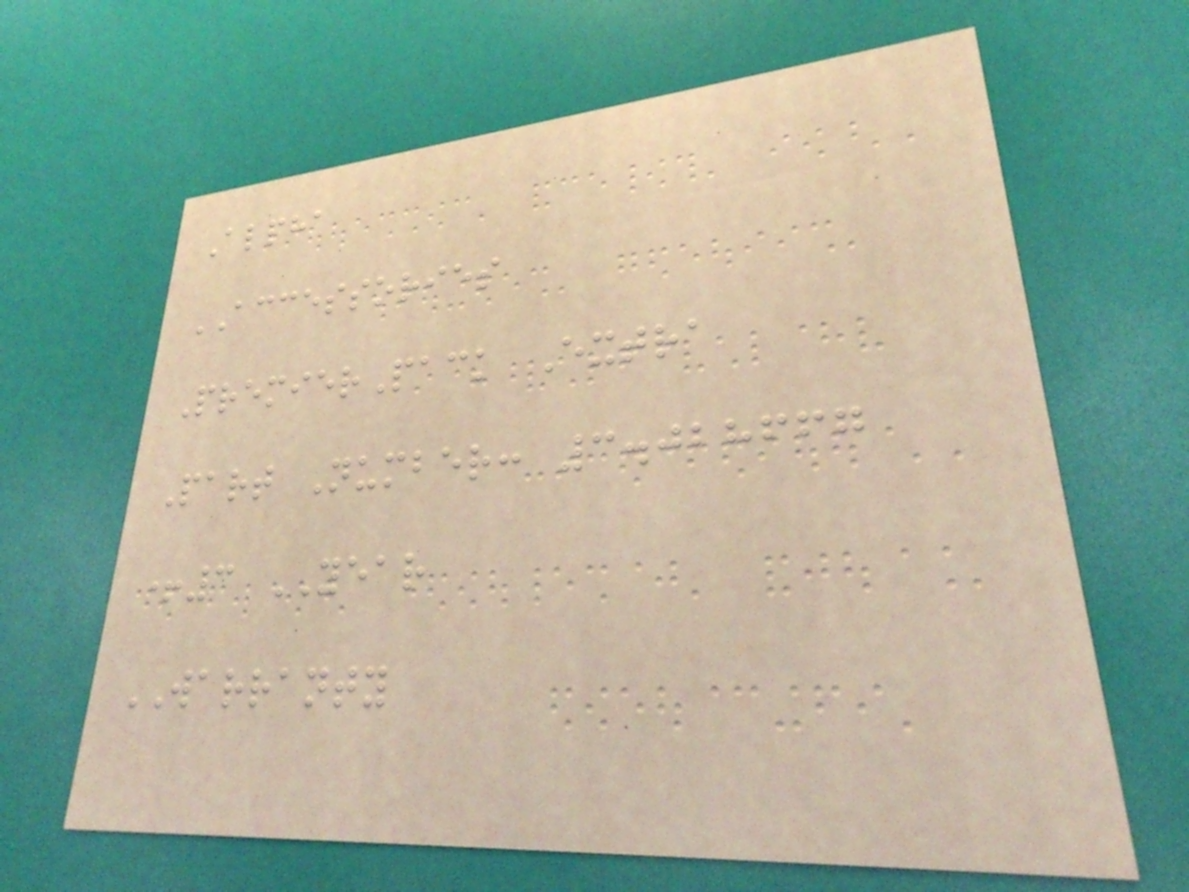Alpha
ACCESSORIES
PremierPack Extra
Part Number: 3.028667
+3 YEAR
WARRANTY
